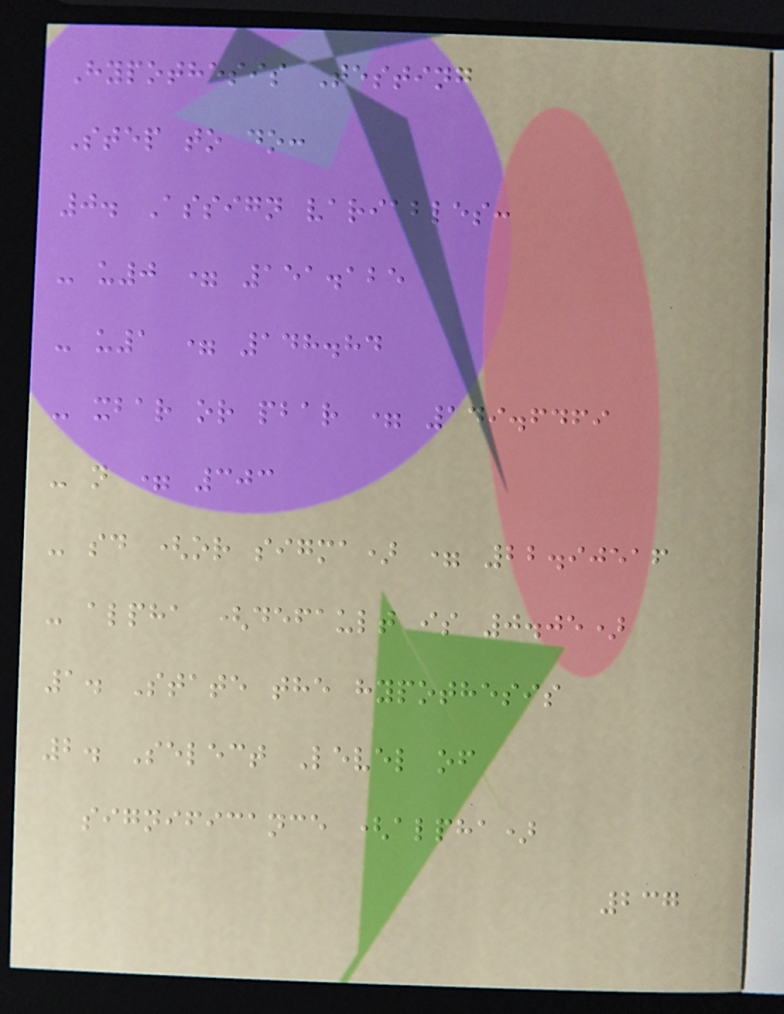Hypothesis Testing
Step to do:
0. Assign variables:
- u0 = 151.125
- u1 = 148.84
- xbar or pbar = 149.6469
- n = 303
- sd (or sigma) = 22.90516
- alpha (default is 0.05)
1. State the hypothesis
2. Select Level of
significance (alpha)
237
